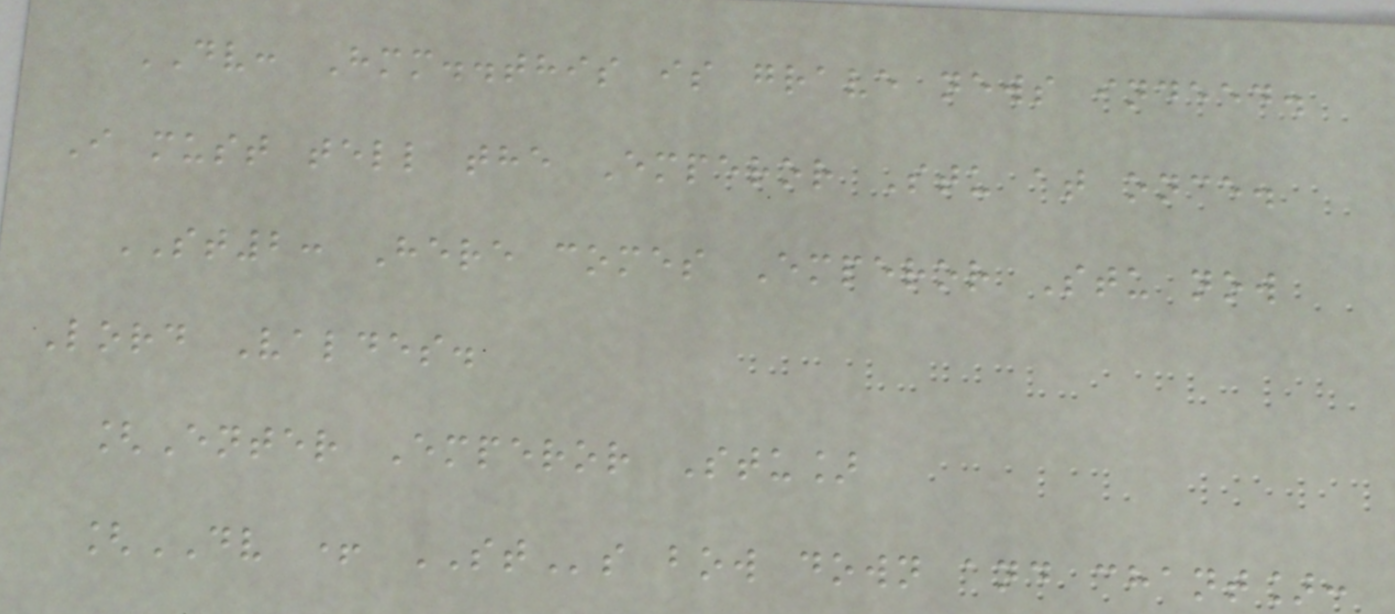DV: Hmm..this is grave news indeed.
I must tell the Emperor Stu at once.
ST2: Here comes Emperor Stu now
Lord Valdes.
[Enter Emperor Stu]
[DV + STs bow down and chant]:
